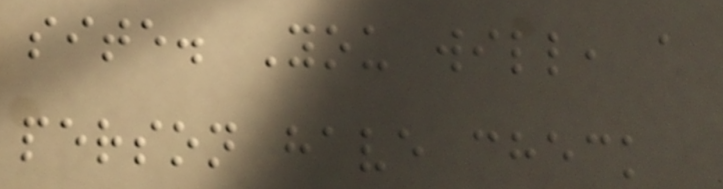site. You will, a
person have check
